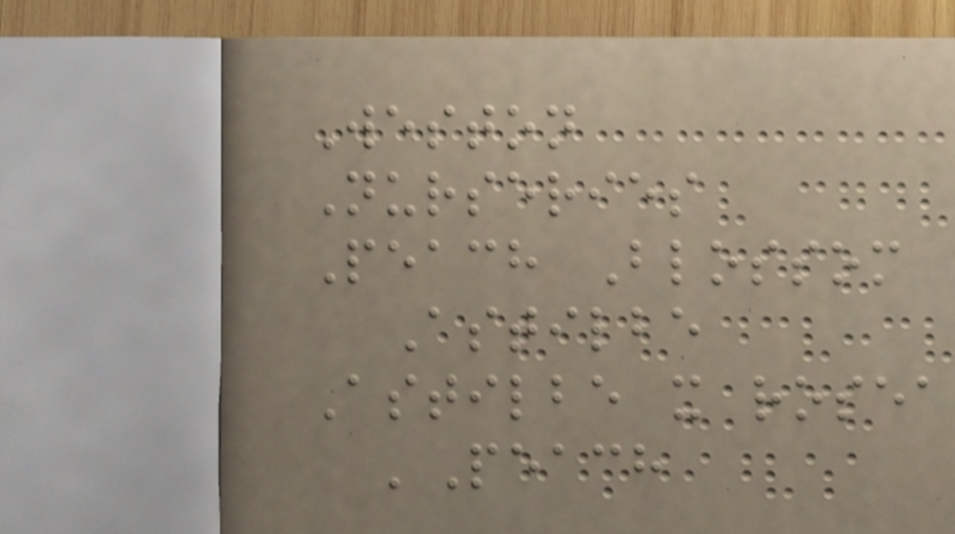Weston
Nurseries
Peach Blossom
Astilbe
Astilbe x rosea
'Peach
